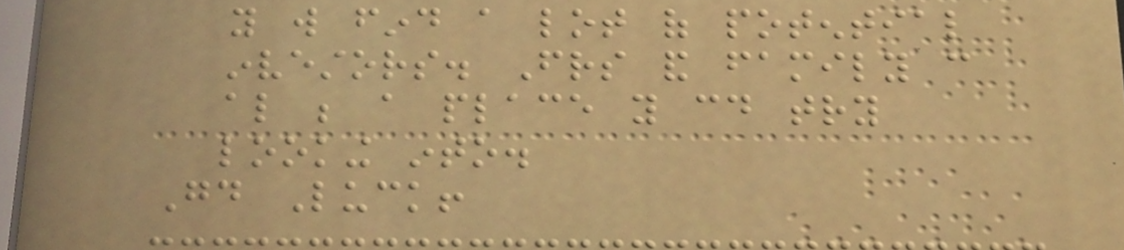you will find a lot of potential
investors. Friends and family can
also be a place you could try
looking into.
Good Luck!
